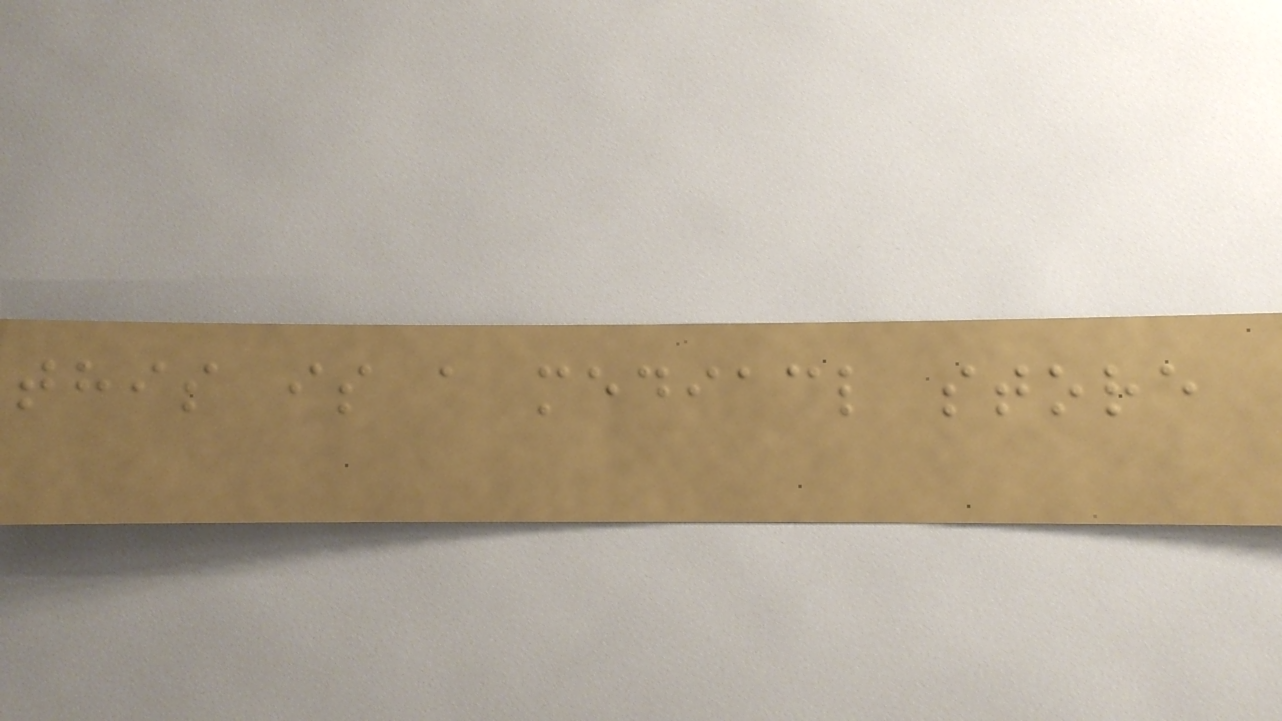this is a mediacl store
